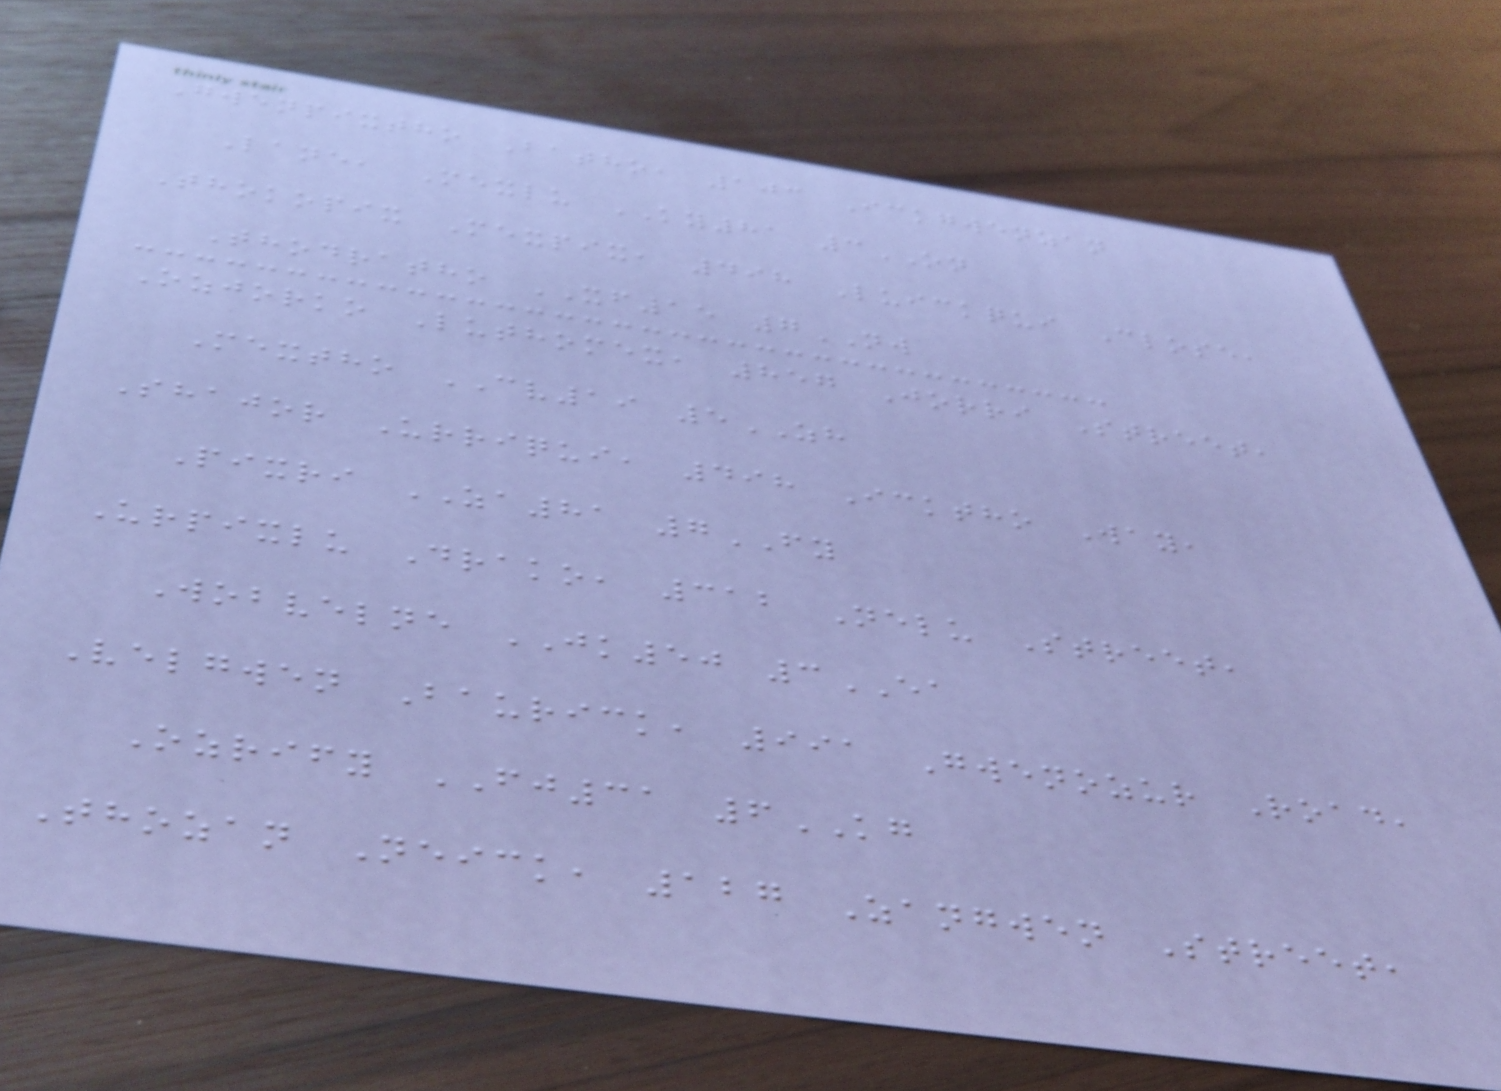Gwenpixtho Batho, 103 Ickgwenzan
Lane, Mexlu KY81 3ON
Thokopix Mexpix, 498 Luickqui Close,
Thodratho XF15 7NW
Ozjorko Luthomex, 857 Jorri Street,
Mextho CV19 5ZH
Shajor Urriqui, 498 Icktho Way,
Pixri ZA81 7FY
Urpixlu Drako, 312 Nelu Street,
Wobvelne JK50 3EA
Velgwen Baurick, 991 Gwenozur Road,
Ozrify FJ31 6KG
Thozan Neick, 127 Zangwen Street,
